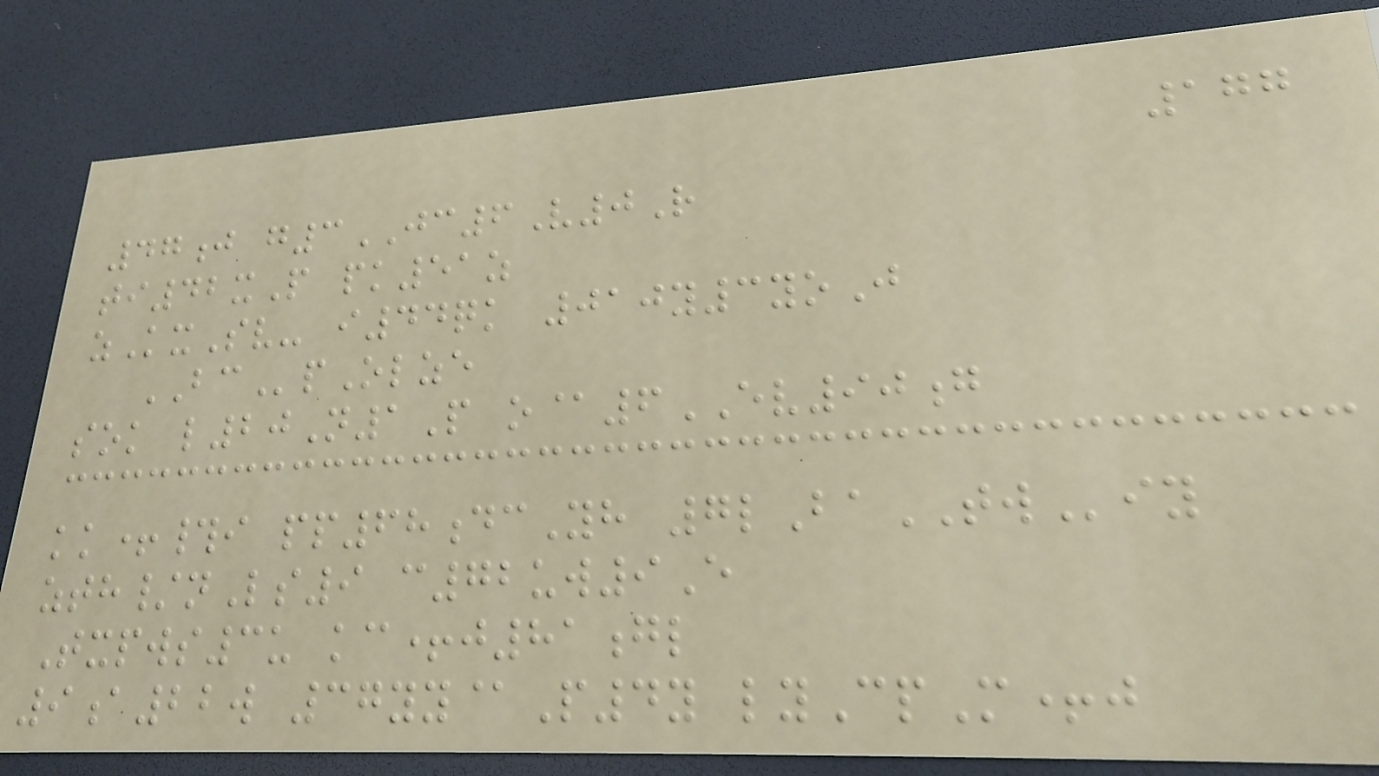177
47j g3JC6V0R
ti42xP pk51z
zKxSv- i44qk 010y3yoJ
BCpOlze
sok l20N1P o@6EV90g
kk+#i pp68dcYh 7lBaTWiy
zth/nLs9 c72uw9E
Txpws3u kc+j81gl
9a22w 37yy@P4y lyCpM+j
